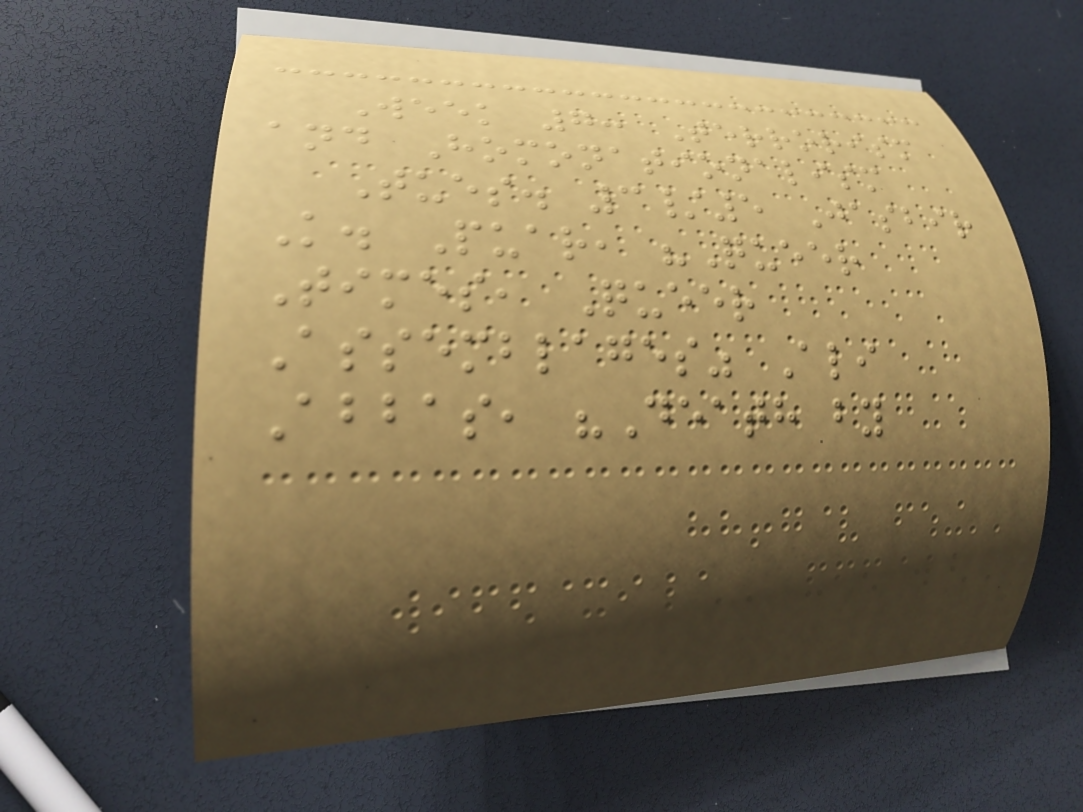Week 7: Terrorism
and Homonationalism
Tues. 3/5 Jasbir
K. Puar, "Queer
Times, Queer
Assemblages" Ali
Abbas, "Death by
